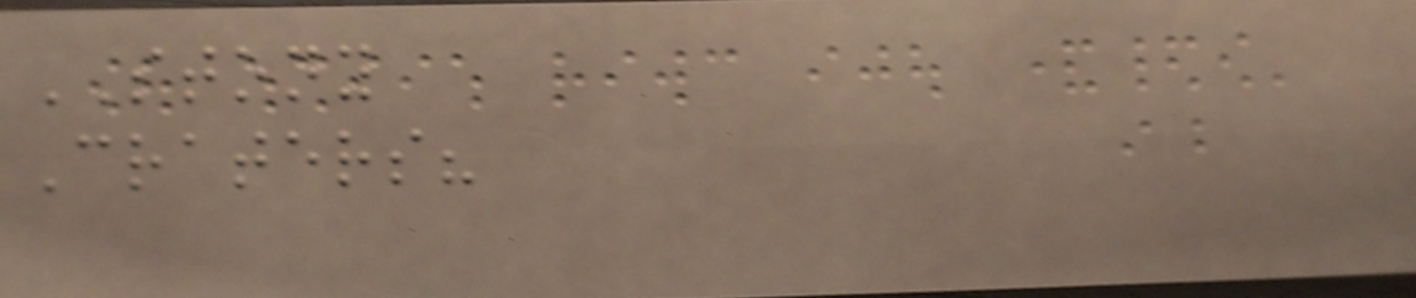STONY
Craters?
